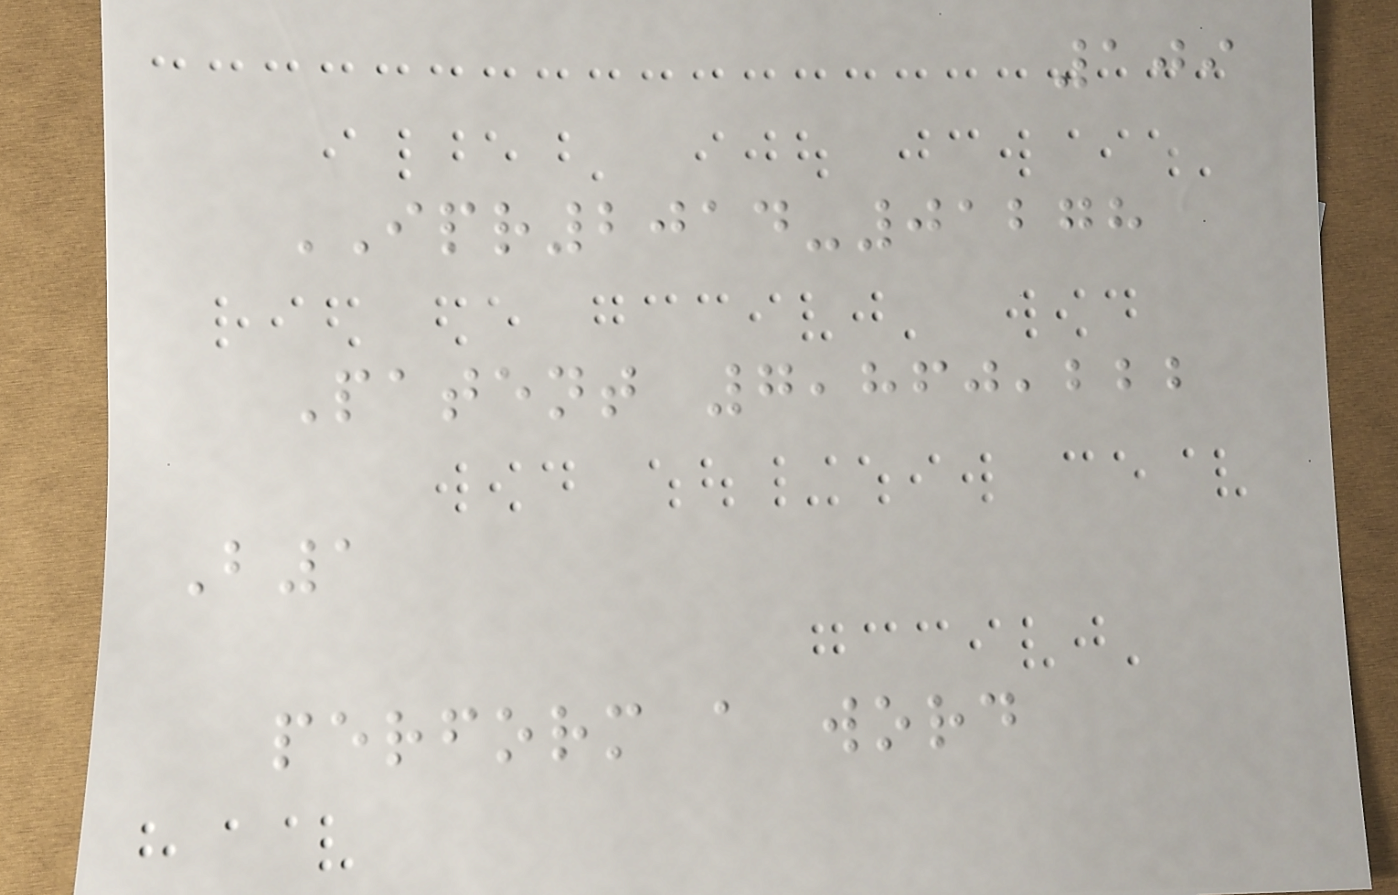109
IPR2014-01278
Patent 7,860,222
B1
perform a word
